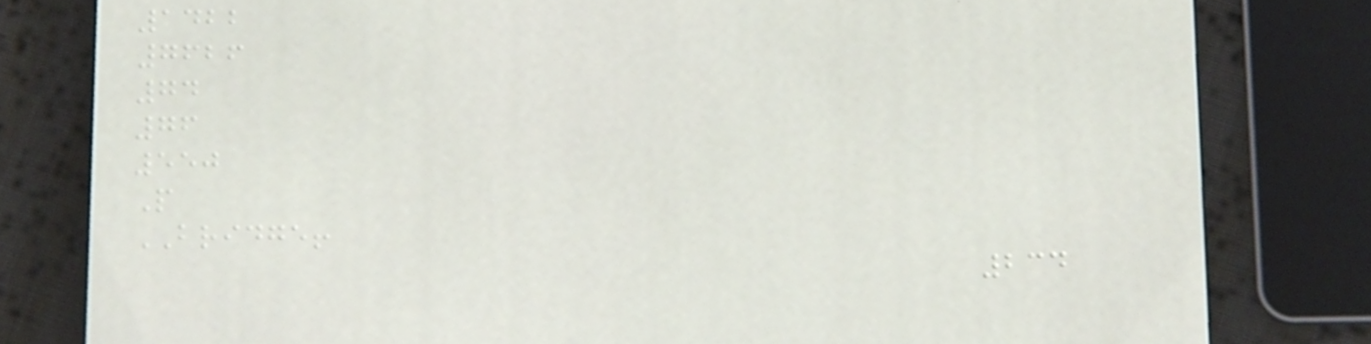1422
7626
74
76
550
P
BRIDGE!
234
